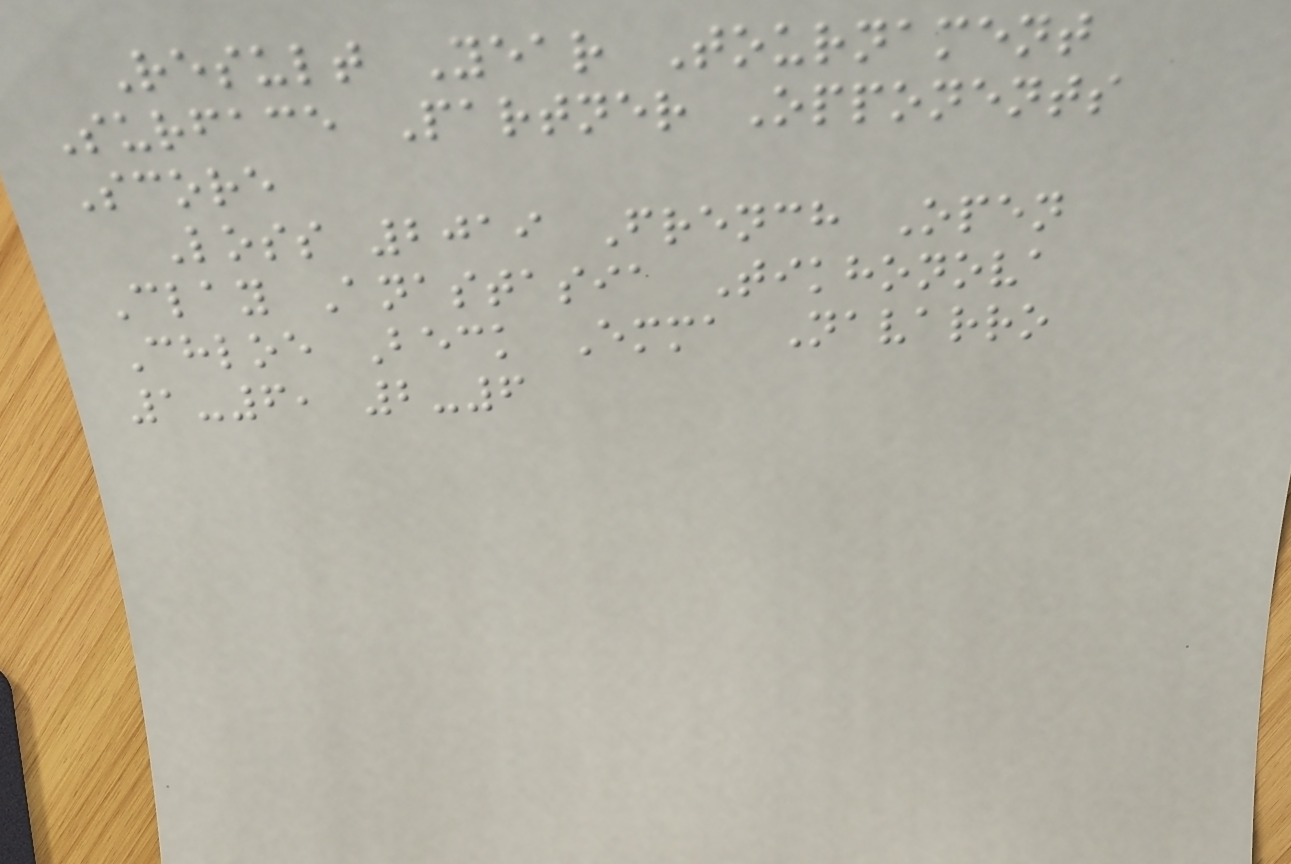Result Year Tournament
Surface Partner Opponents
Score
Loss 2019 French Open
Clay Anastasia Tikhonova
Chloe Beck Emma Navarro
1-6, 2-6
